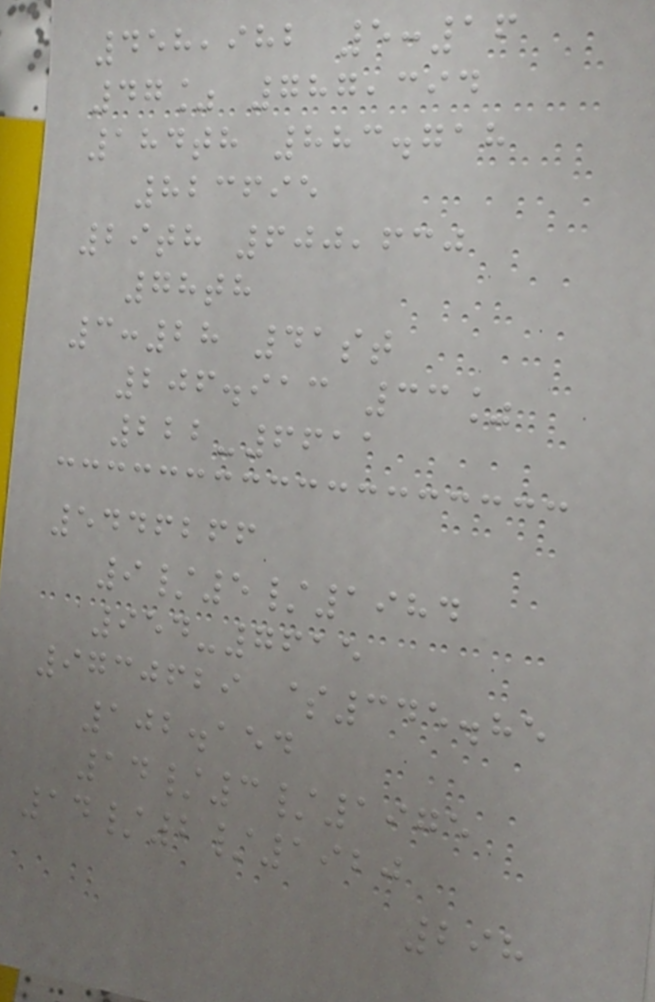458,982 5:16
47% 787,394
184th 883.718
823695
29th 600,630
78th
3:28 41st
206.913 33%
222-6611
5446266
9/5/1984
954-7615
9730629 $345.85
102.154
14/3/1975
14/2/1920
298
